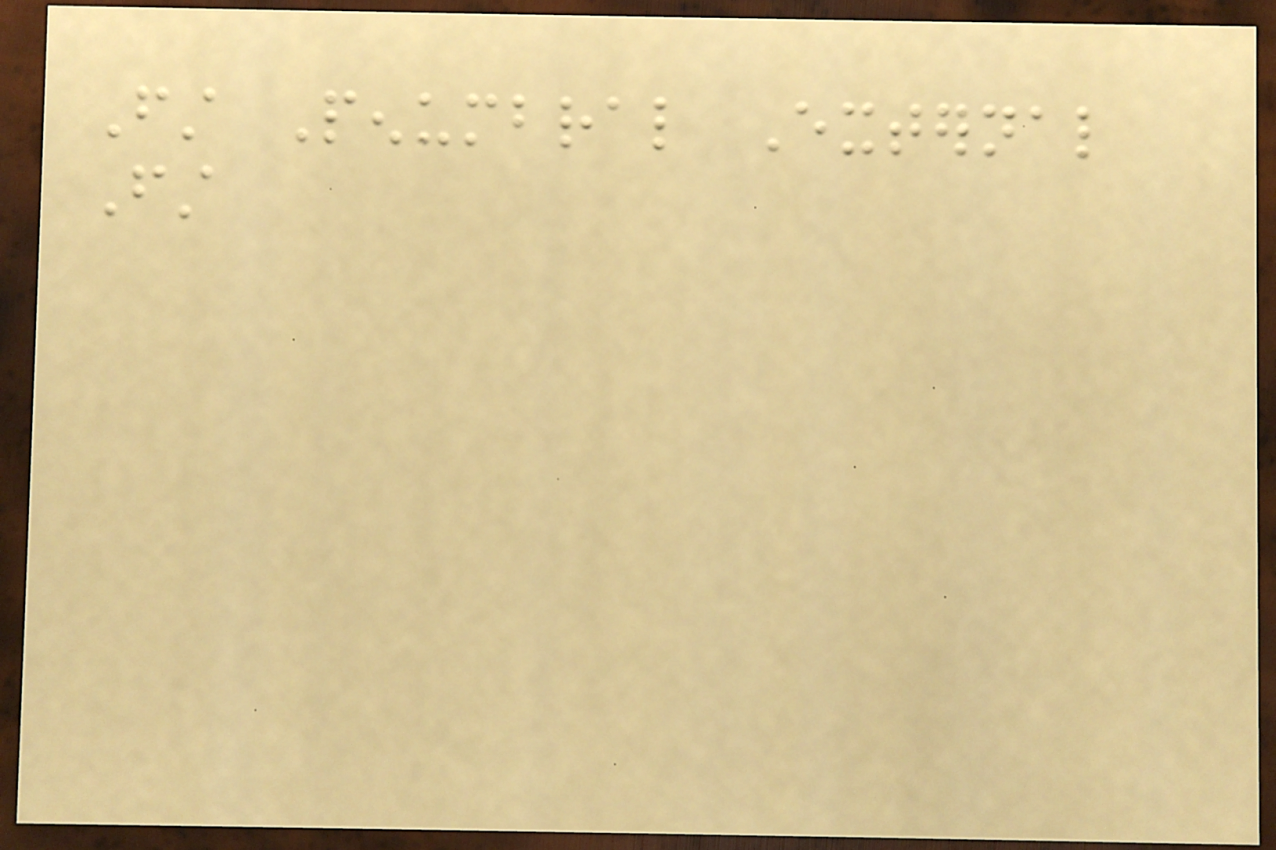First Penumbral External
First
